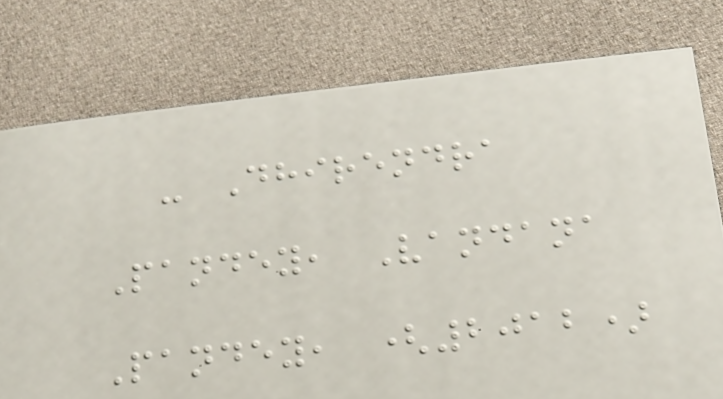- Dhirendra
Pandey, Vandana
Pandey, (2012)
